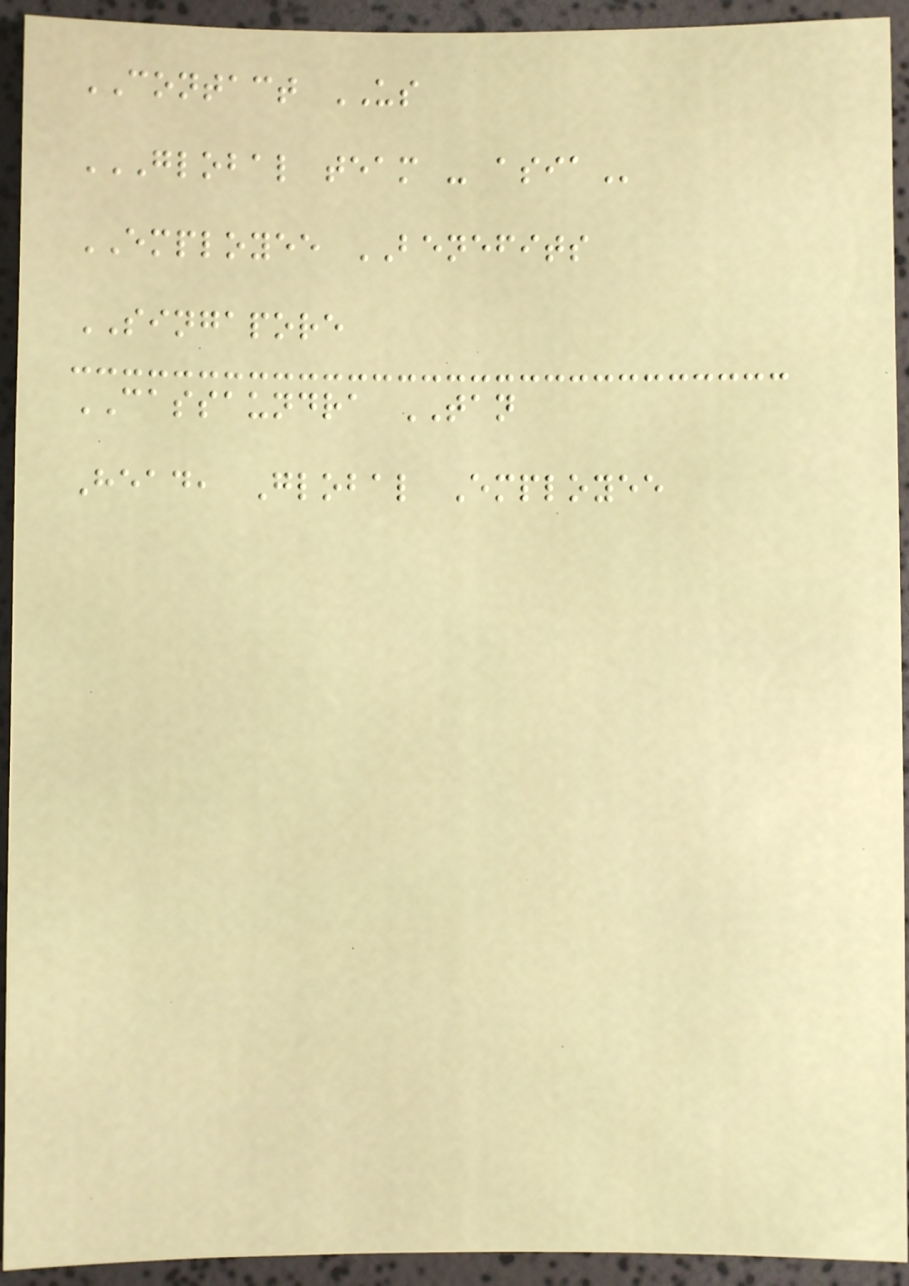CONTACT US
GLOBAL TEAM - ASIA
EMPLOYEE BENEFITS
SINGAPORE
CASSAUNDRA TAN
Head, Global Employee
